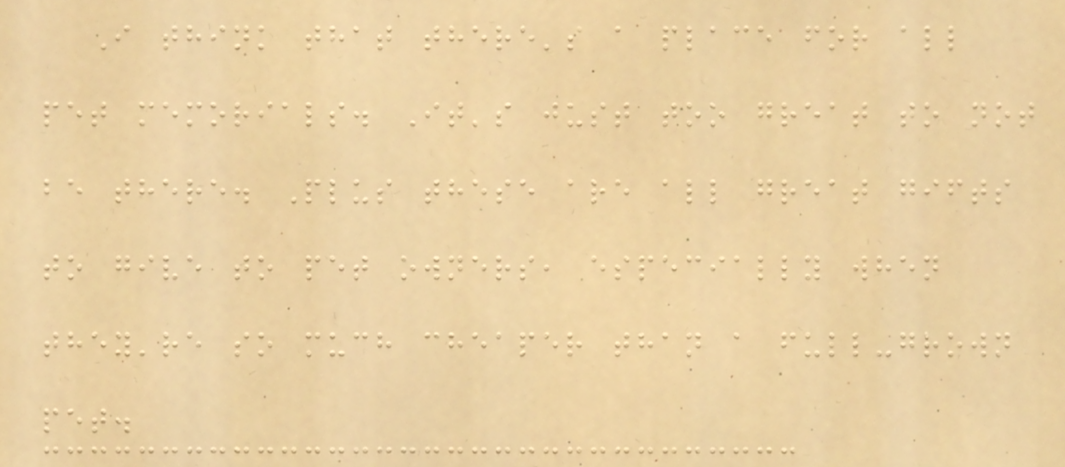I think that there's a place for all
pet memorials. It's just too great to not
be there. Plus these are all great gifts
to give to pet owners, especially when
they're so much cheaper than a full-grown
pet.
